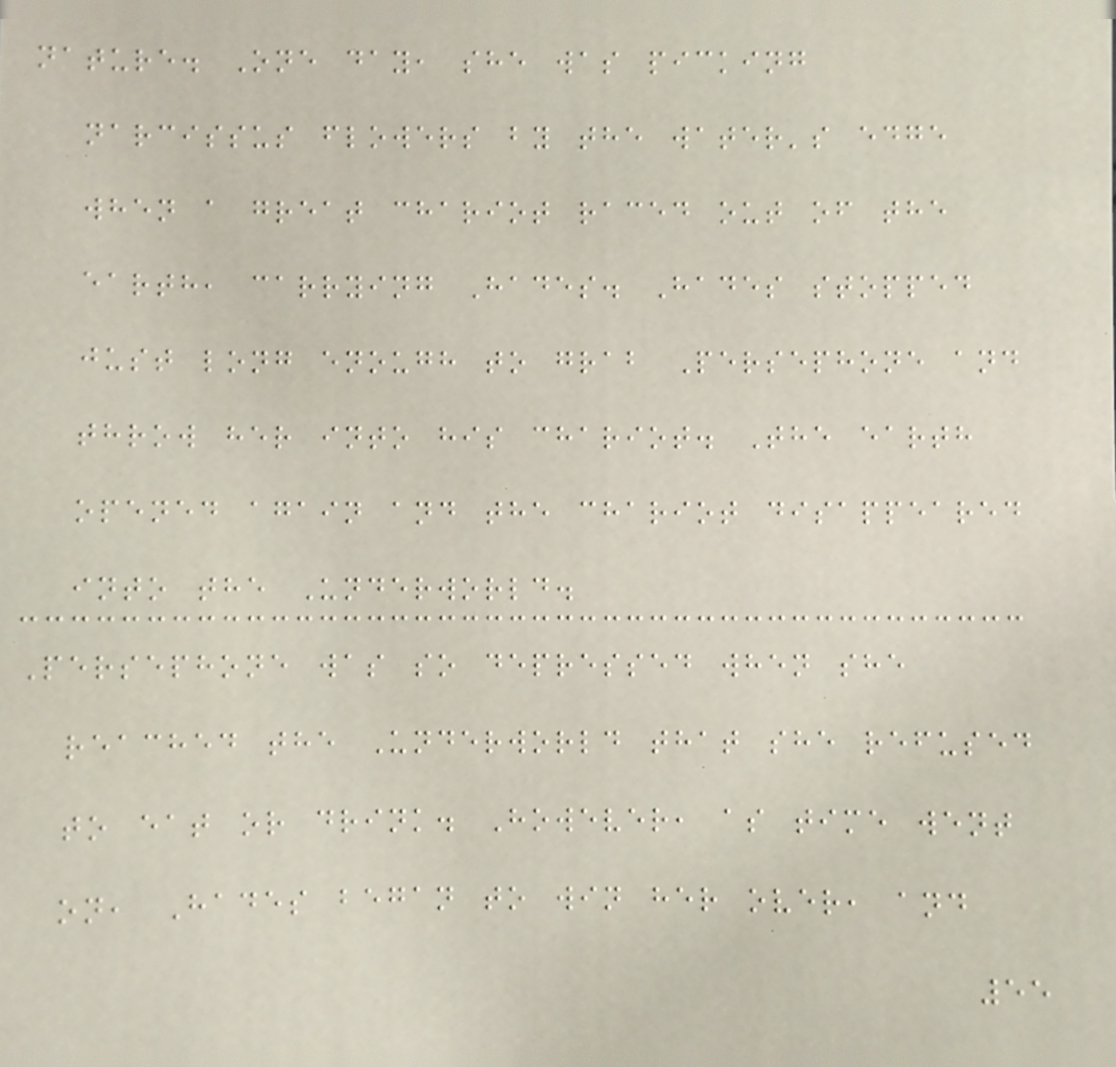nature. One day, she was picking
narcissus flowers by the water's edge
when a great chariot raced out of the
earth, carrying Hades. Hades stopped
just long enough to grab Persephone and
throw her into his chariot. The earth
opened again and the chariot disappeared
into the Underworld.
Persephone was so depressed when she
reached the Underworld that she refused
to eat or drink. However, as time went
on, Hades began to win her over, and
55
